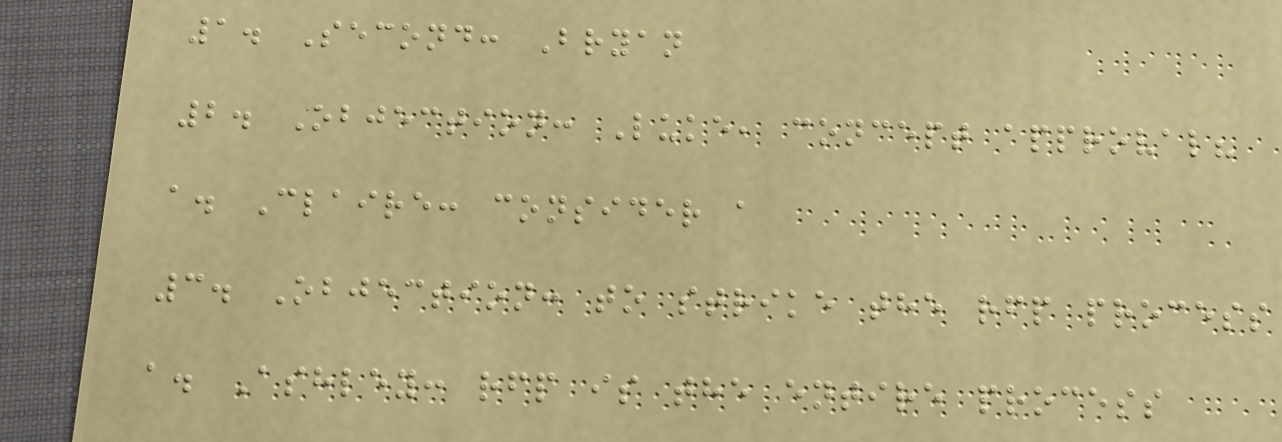1. Second: Bryan
2. Objection: Luke, concept approval?
a. Claire: consider a
3. Objection: to strike the rfp process
a. Ashley: rfp is the entire process
